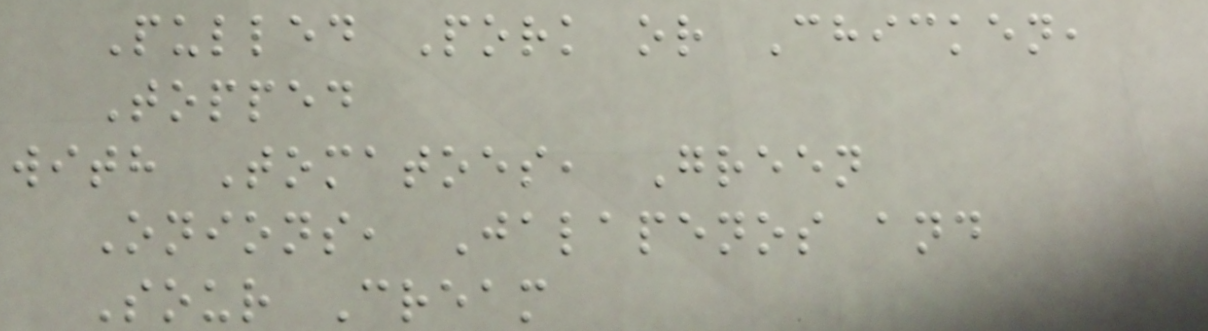Pulled Pork or Chicken,
Topped
with Tomatoes, Green
Onions, Jalapenos and
Sour Cream
